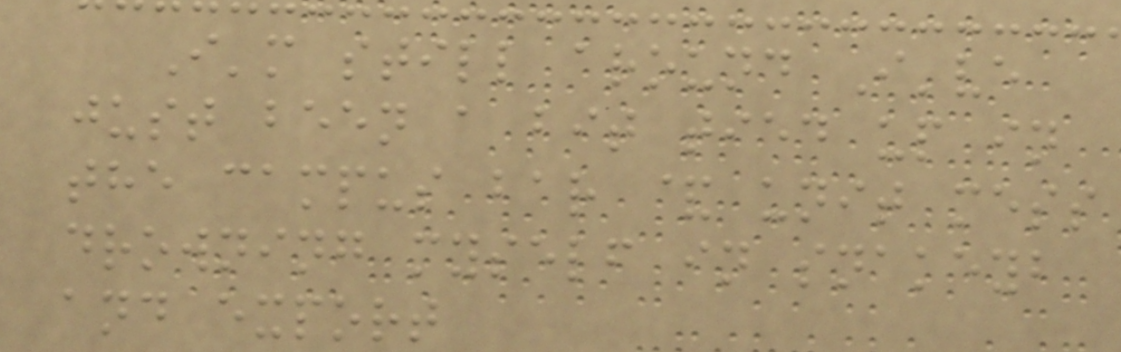I'm still around I've
just been a bit tied up in
the campus bar & unit mess
drowning myself in snakeyb
and export
